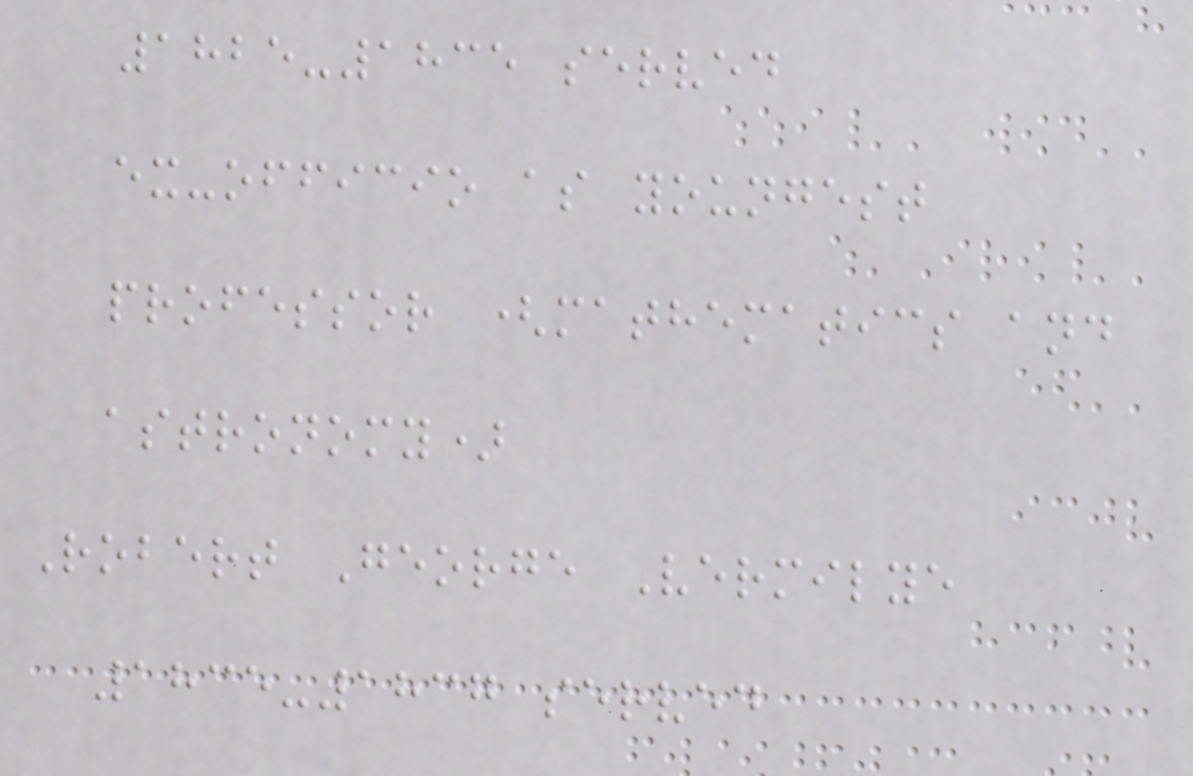1825-1835 served
ex-officio as youngest
professor (mathematics and
astronomy)
Robert George Vermilye
1835-1837 served
